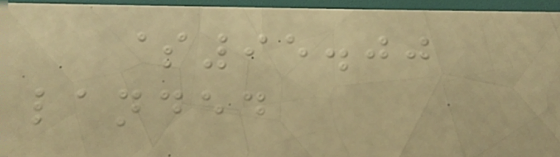$95.00
landed
